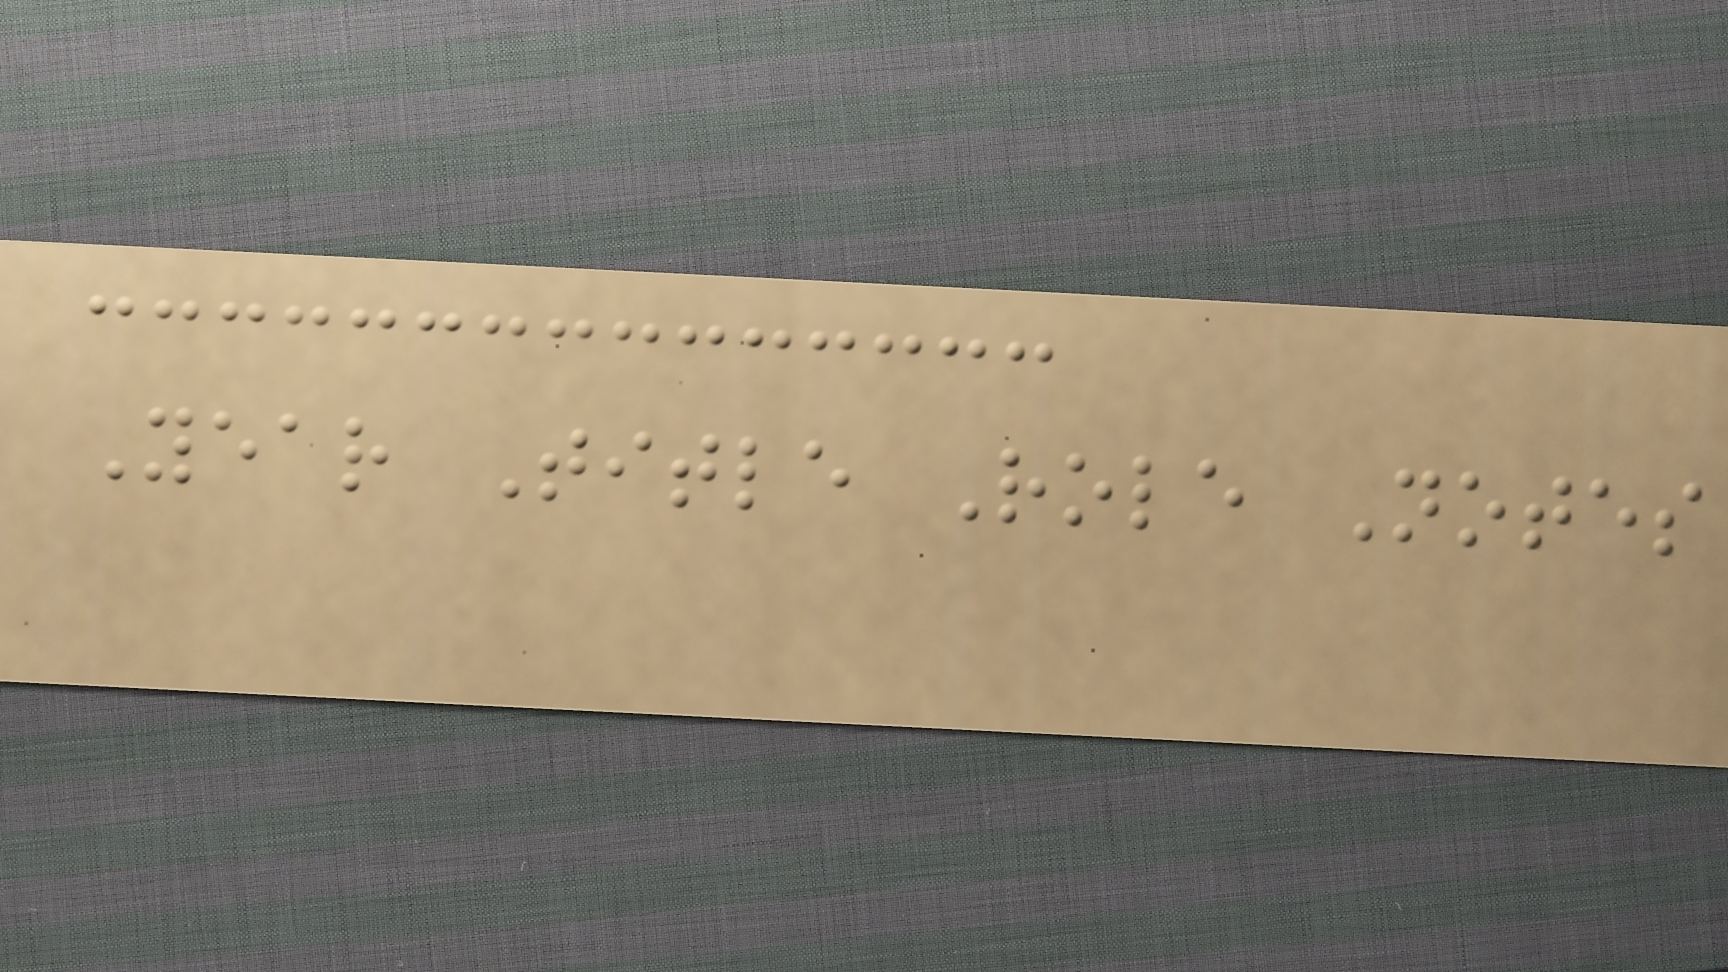Year Title Role Notes
